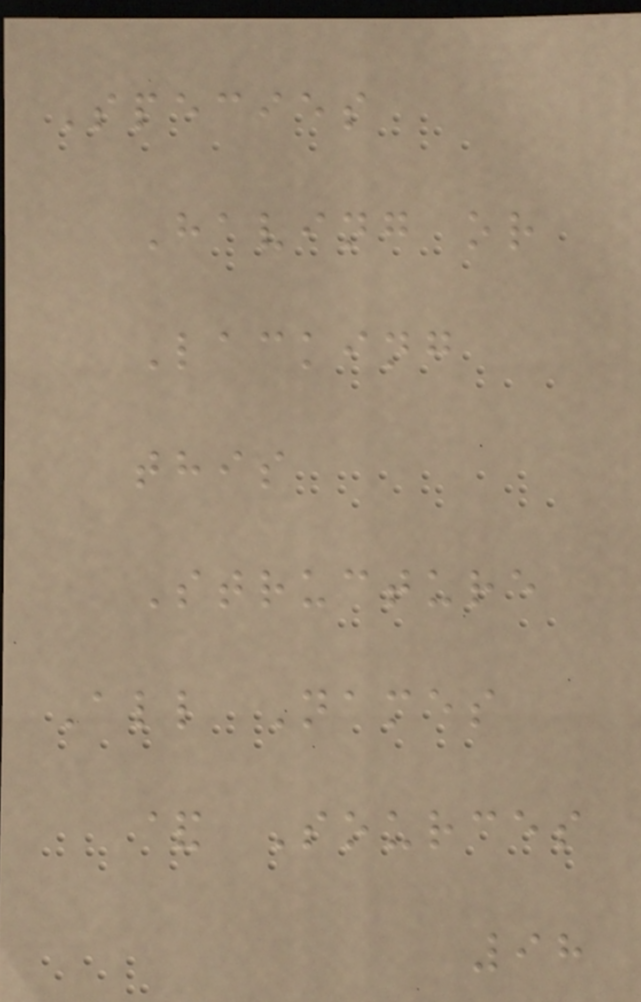Species
Having or
Lacking
this
Structure
All Names
& Sources
98
